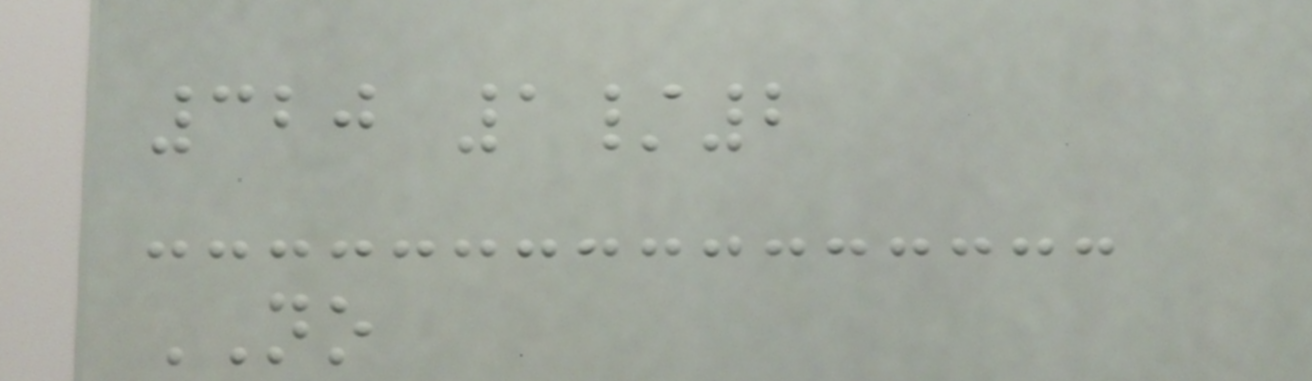320 1/2
NO
